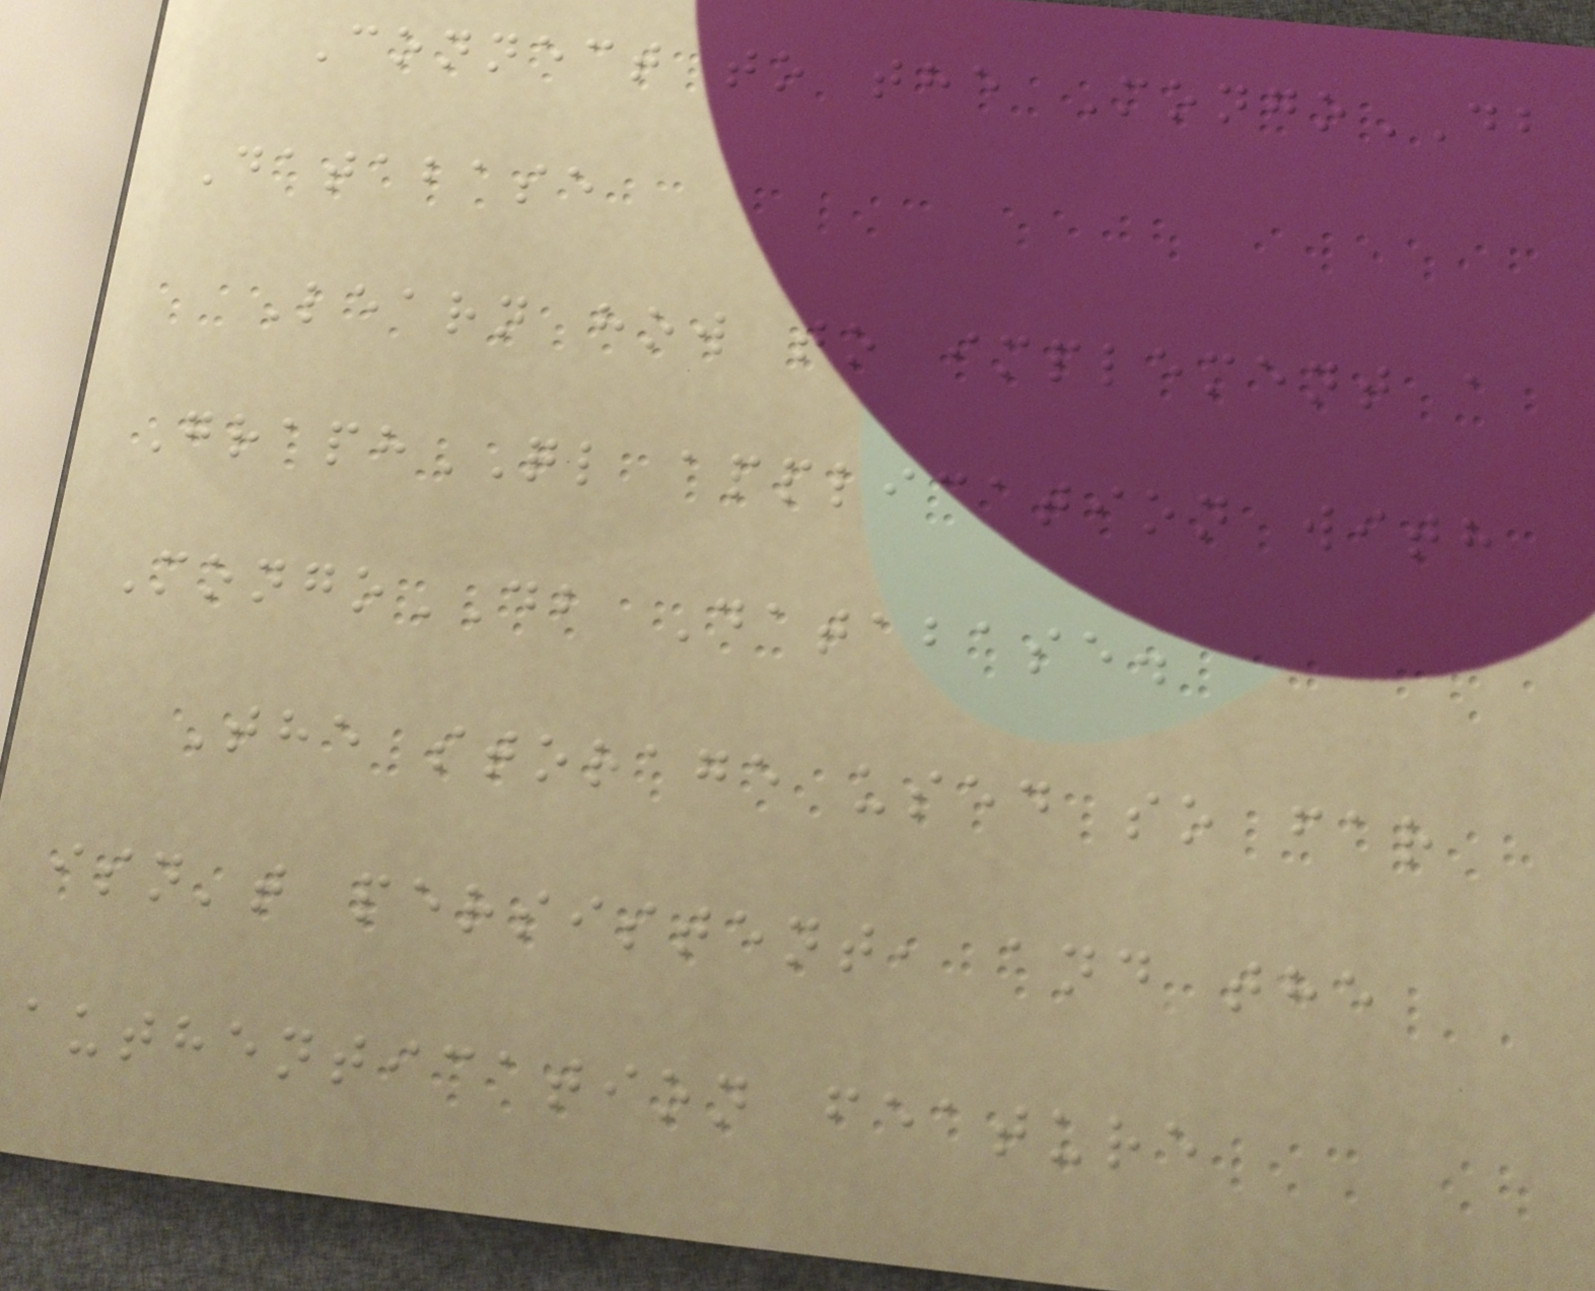Connect to the MongoDB
Database
Learn how to implement a
GraphQL application with
MongoDB Database.
The storage used so far
isn't persistent, and the
authentication feature
